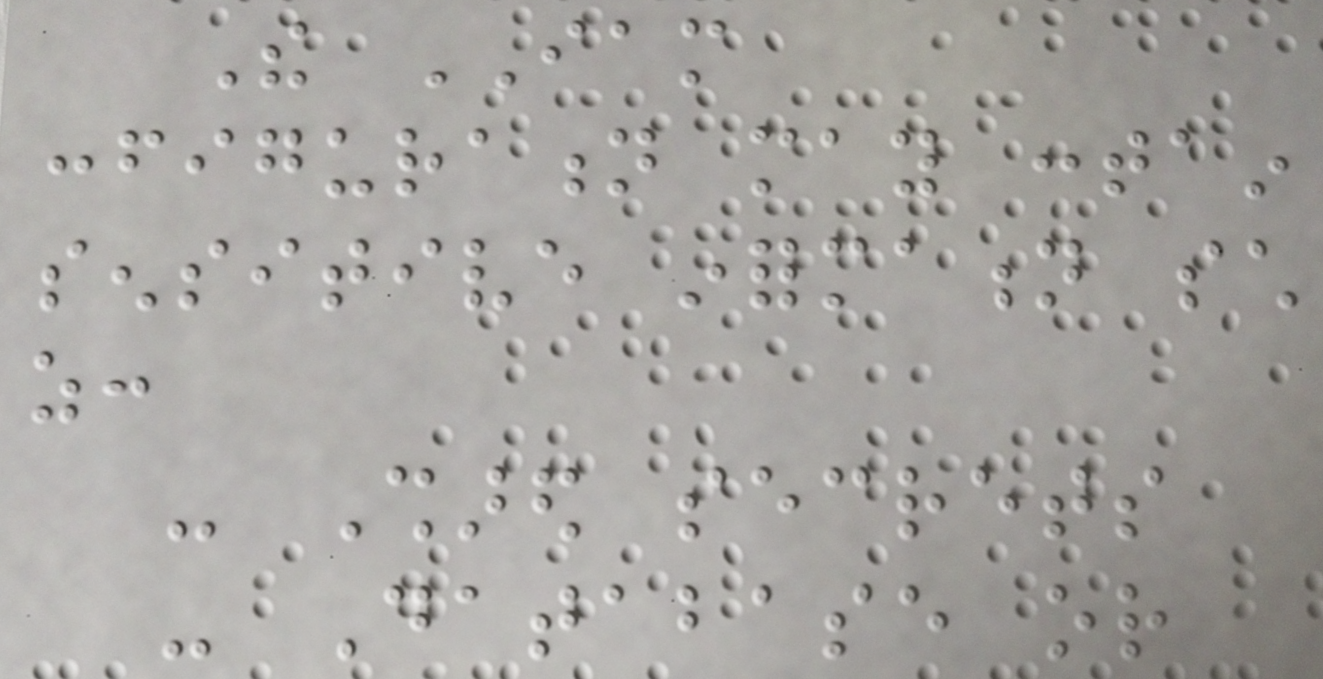The IAM
configuration may contain
sensitive information such
as:
- Shared secrets
- Database or
